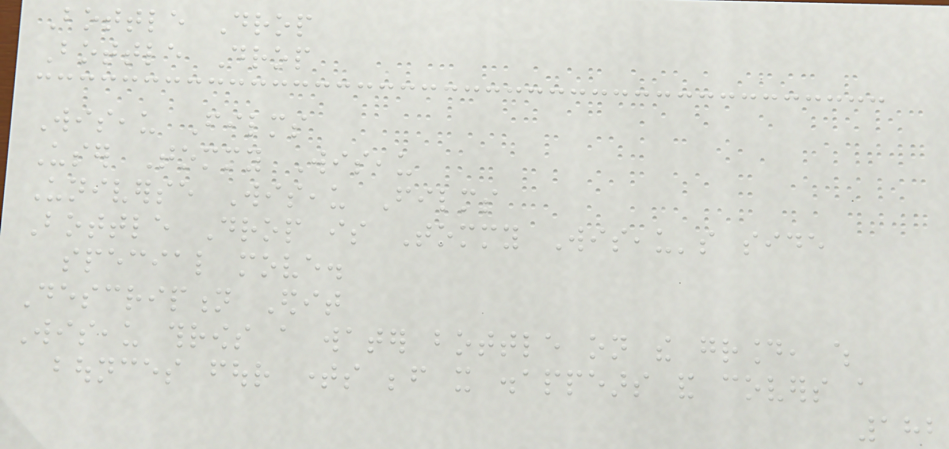Bottle Drop
Bottle Drop
Wiseau Films
User Tommy Wiseau
Universe Wiseau Films
Bottle Drop is Tommy Wiseau's side
special move.
Description Edit
Wiseau throws a water bottle on the ground, which
bounces four times before it disappears and covers a
182
